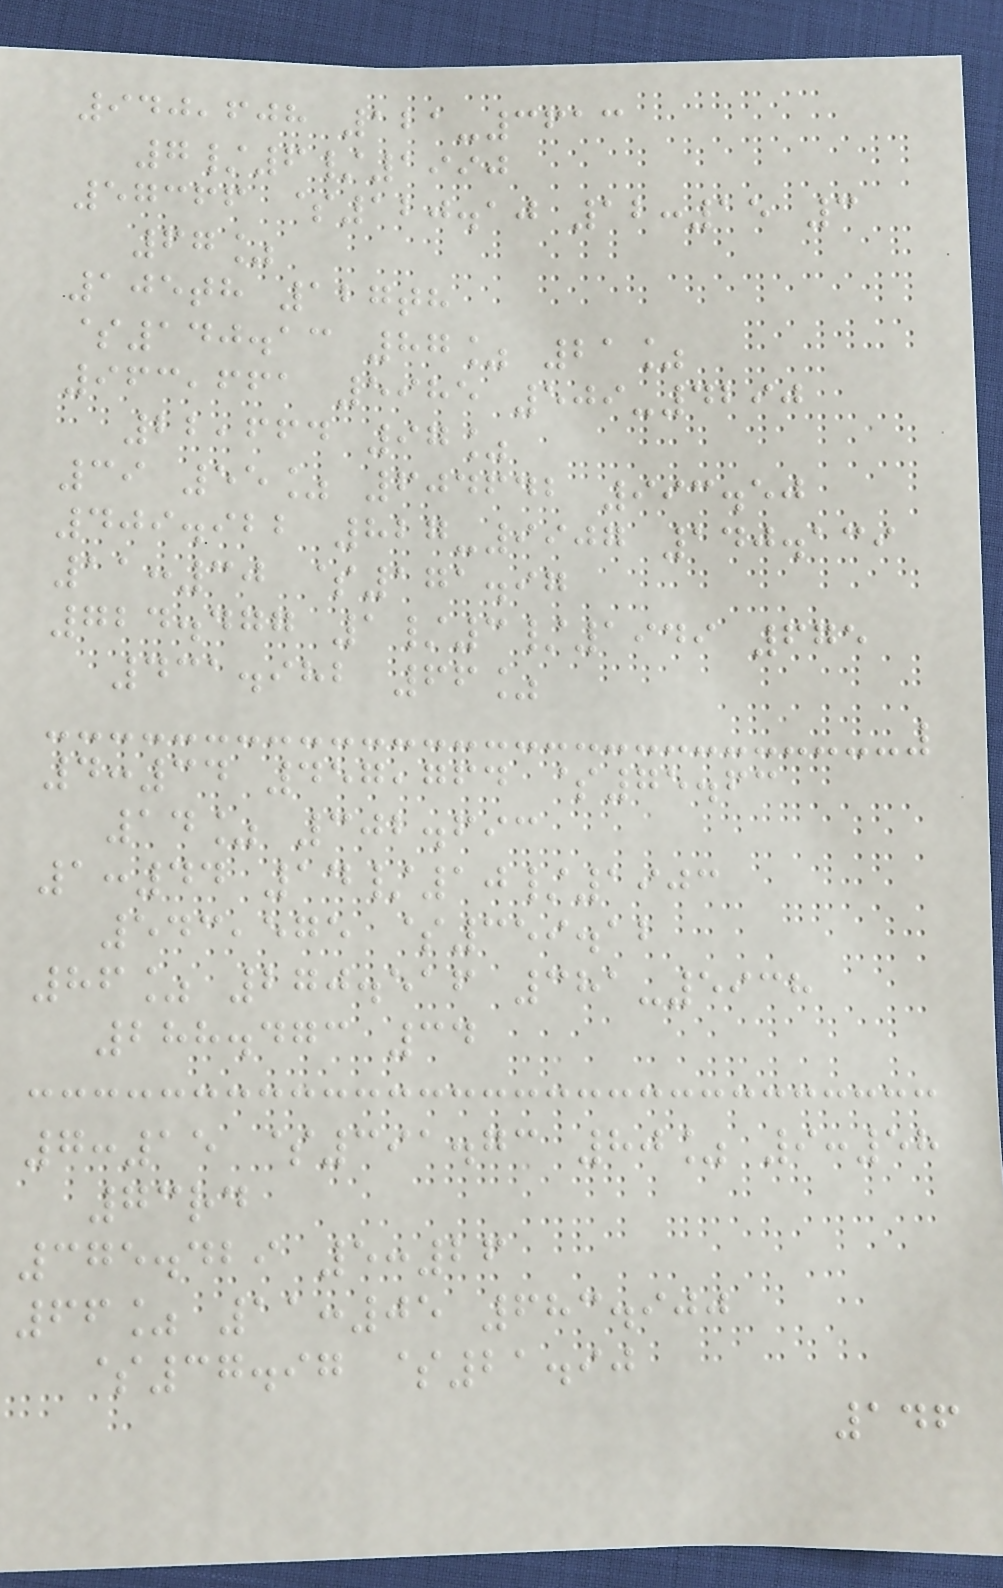940,608 121-3613
7/6/1990
57366 $120.10 12:15 3
67%
105th 127th
$140.13 87% 21%
963,661 5985 509-4290
22,664 97%
39 55% 604642 993.50
409.922 827-9907 140.139
11:30 $171.97
724.477 1/3/1949 675
431.982 66%
4:34 457,764 $75.63
14% 302.693
1:44 14/10/1903
543,575 $359.12
86% 270.516 381-5938
288.473 34
7:15 $391.73 80% 9:58
73rd
375.429 5:26
66% 11:05 683.900
$37.97 $21.90
146
